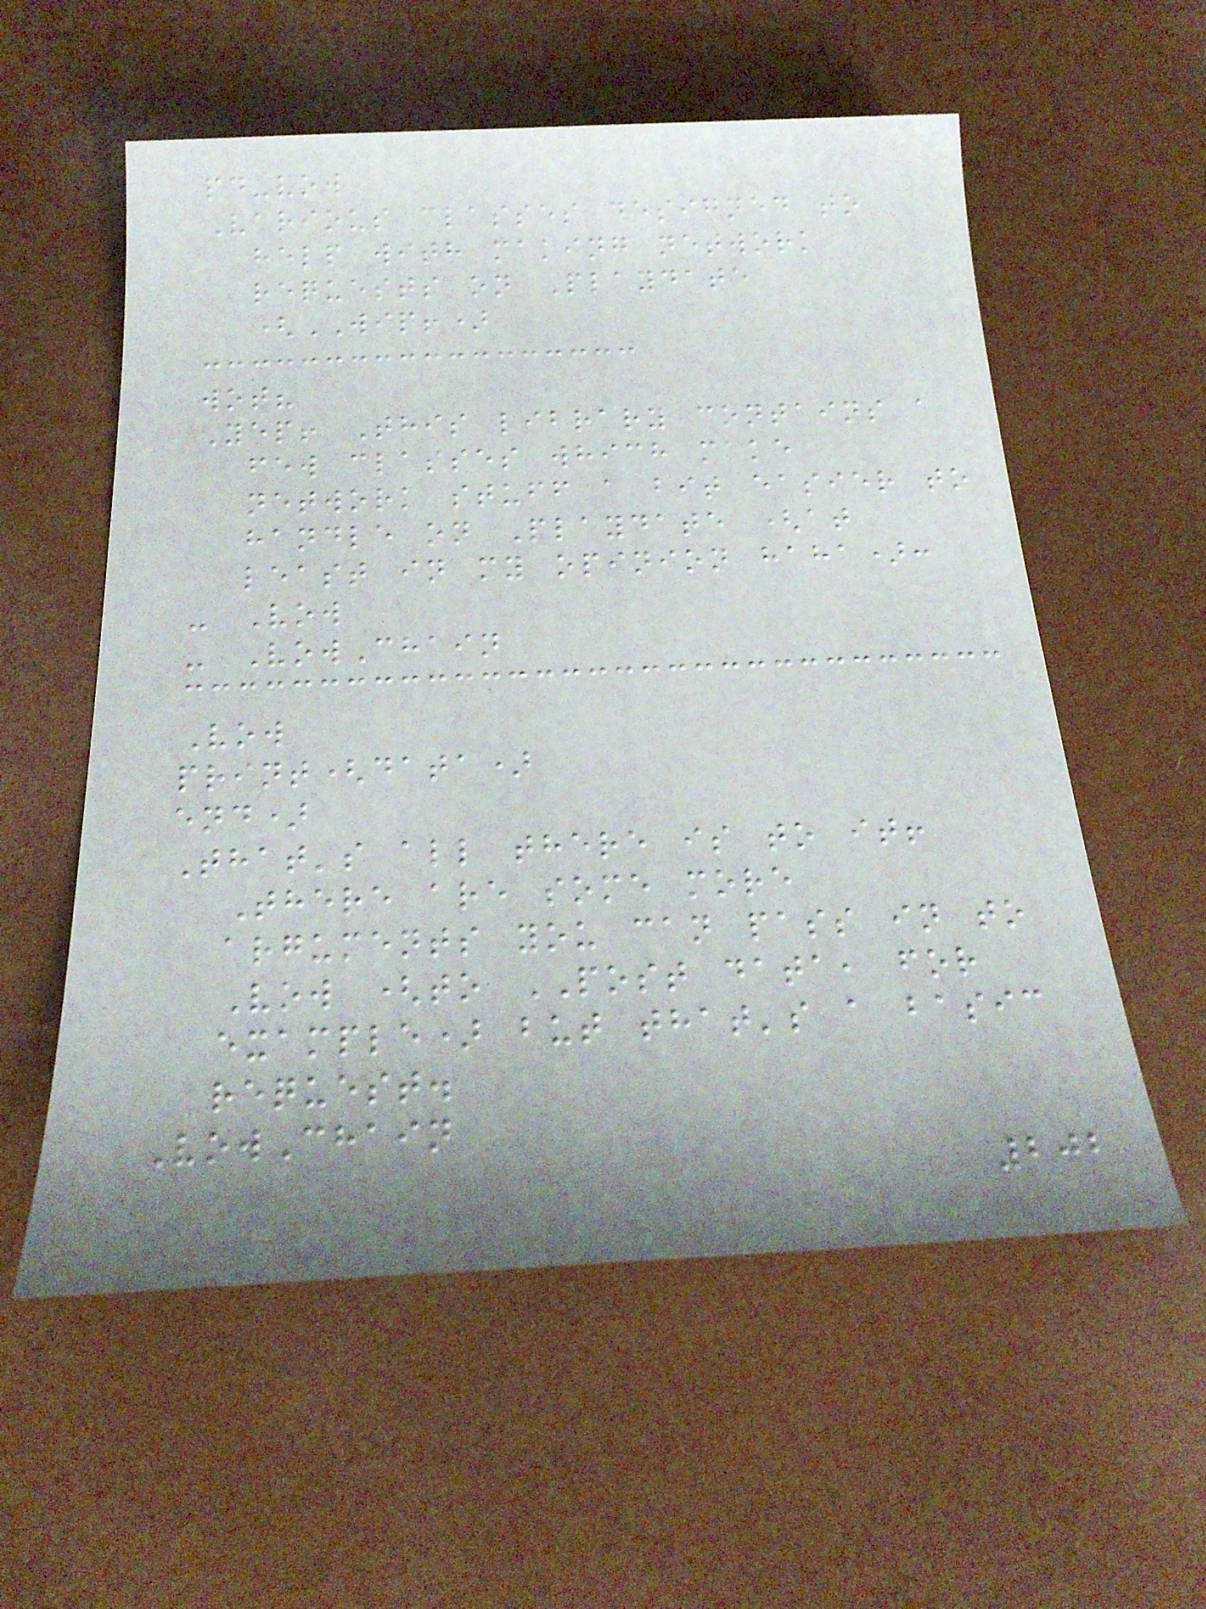pd-vow
Various classes designed to
help with making network
requests on Playdate
(WIP!)
wot?
Yep! This library contains a
few classes which make
network stuff a bit easier to
handle on Playdate (at
least in my opinion haha):
- Vow
- VowChain
Vow
print(data)
end)
That's all there is to it!
There are some more
arguments you can pass in to
Vow (to POST data, for
example) but that's a basic
request.
VowChain
202
